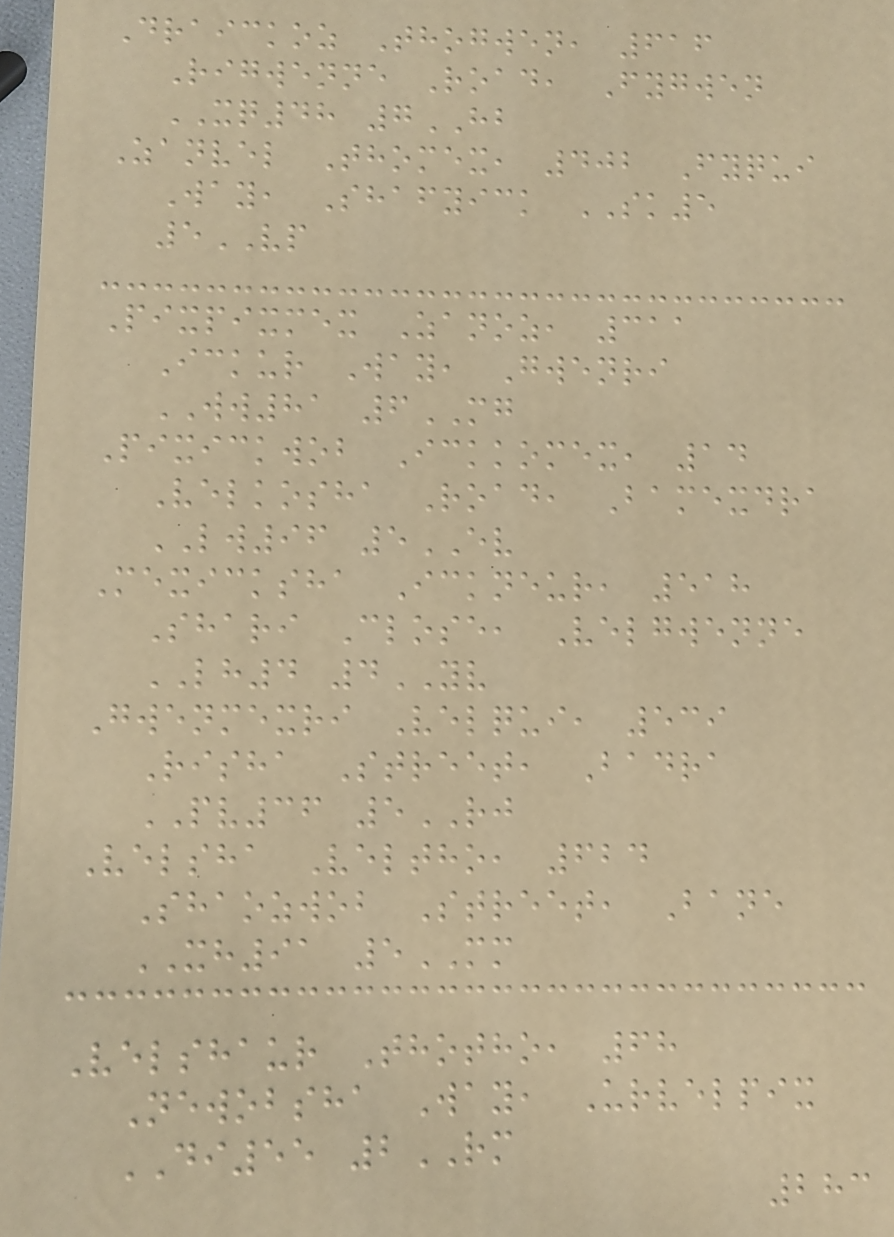Draickoz Thogwen, 616
Rigwenne Road, Fygwen
XQ48 7HB
Zanvel Thomex, 402 Fyqui
Way, Shafyick SK5
5VP
Pixpixmex Zanoz, 311
Ickur Way, Gwenri
WW81 6MG
Pixickwob Ickkomex, 14
Velkosha Road, Bamexdra
LW96 5EV
Mexicksha Ickneur, 518
Shari Close, Velgwenne
LH4 4YV
Gwenmexri Velqui, 539
Risha Street, Badra
PV36 5RJ
Velsha Veltho, 624
Shaozwob Street, Bane
XH91 5MM
Velshaur Thotho, 68
Newobsha Way, Urvelpix
DI55 2RM
283
